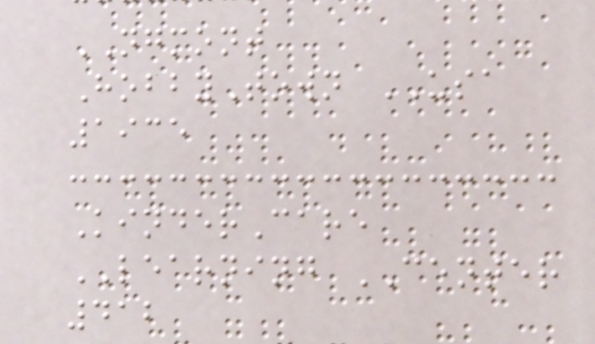NGMONT
HobbyTown USA
1935
KinderCare
LEARNING CENTER
412
